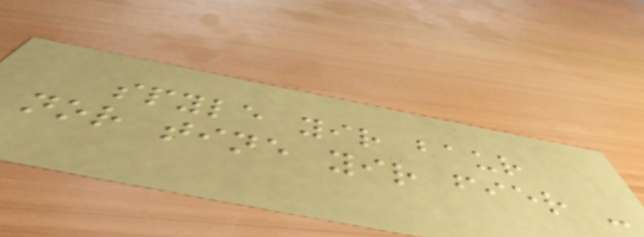spyle yir baur
nor tine yir fier -
